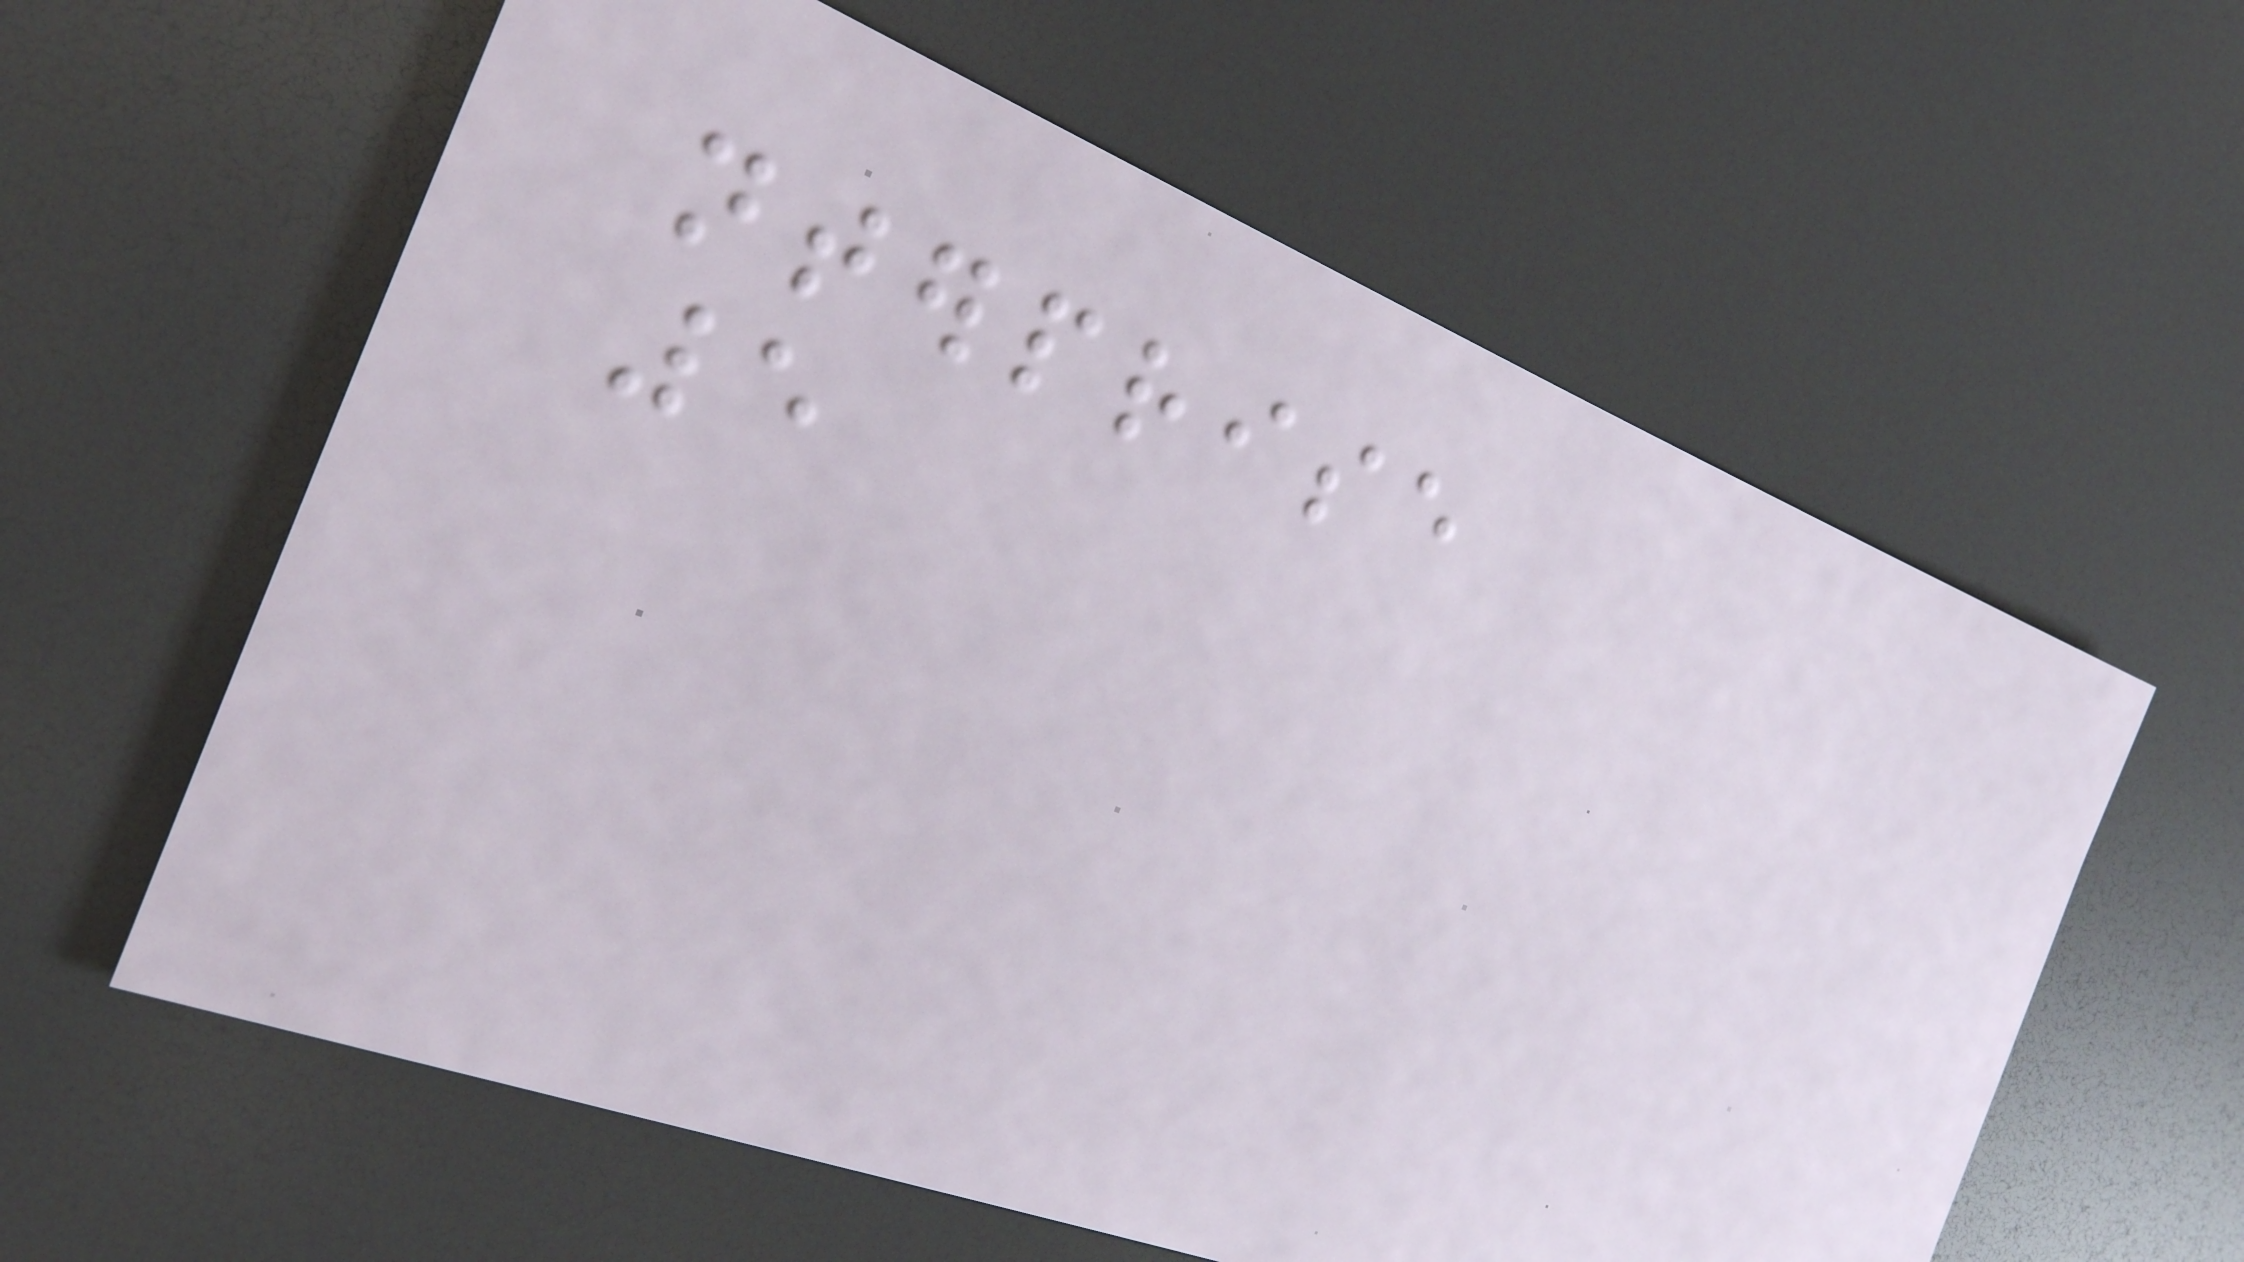nterprise
5
